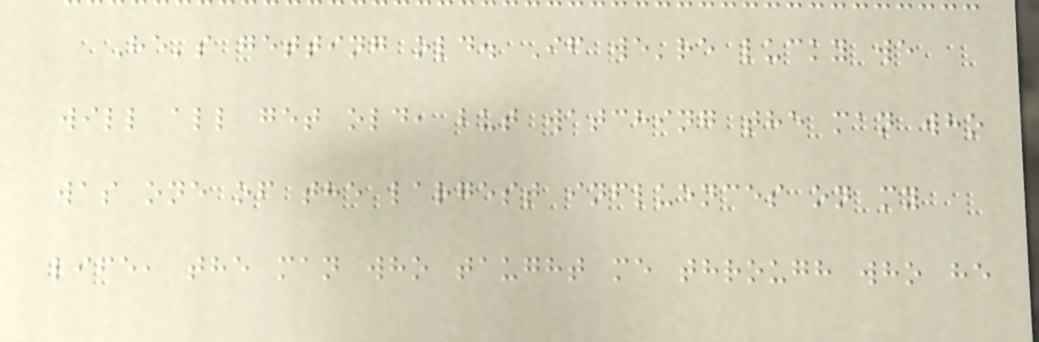He's getting old. If we're lucky we
will all get old, but watching the man who
was one of the largest influences on my
life, the man who taught me through who he
